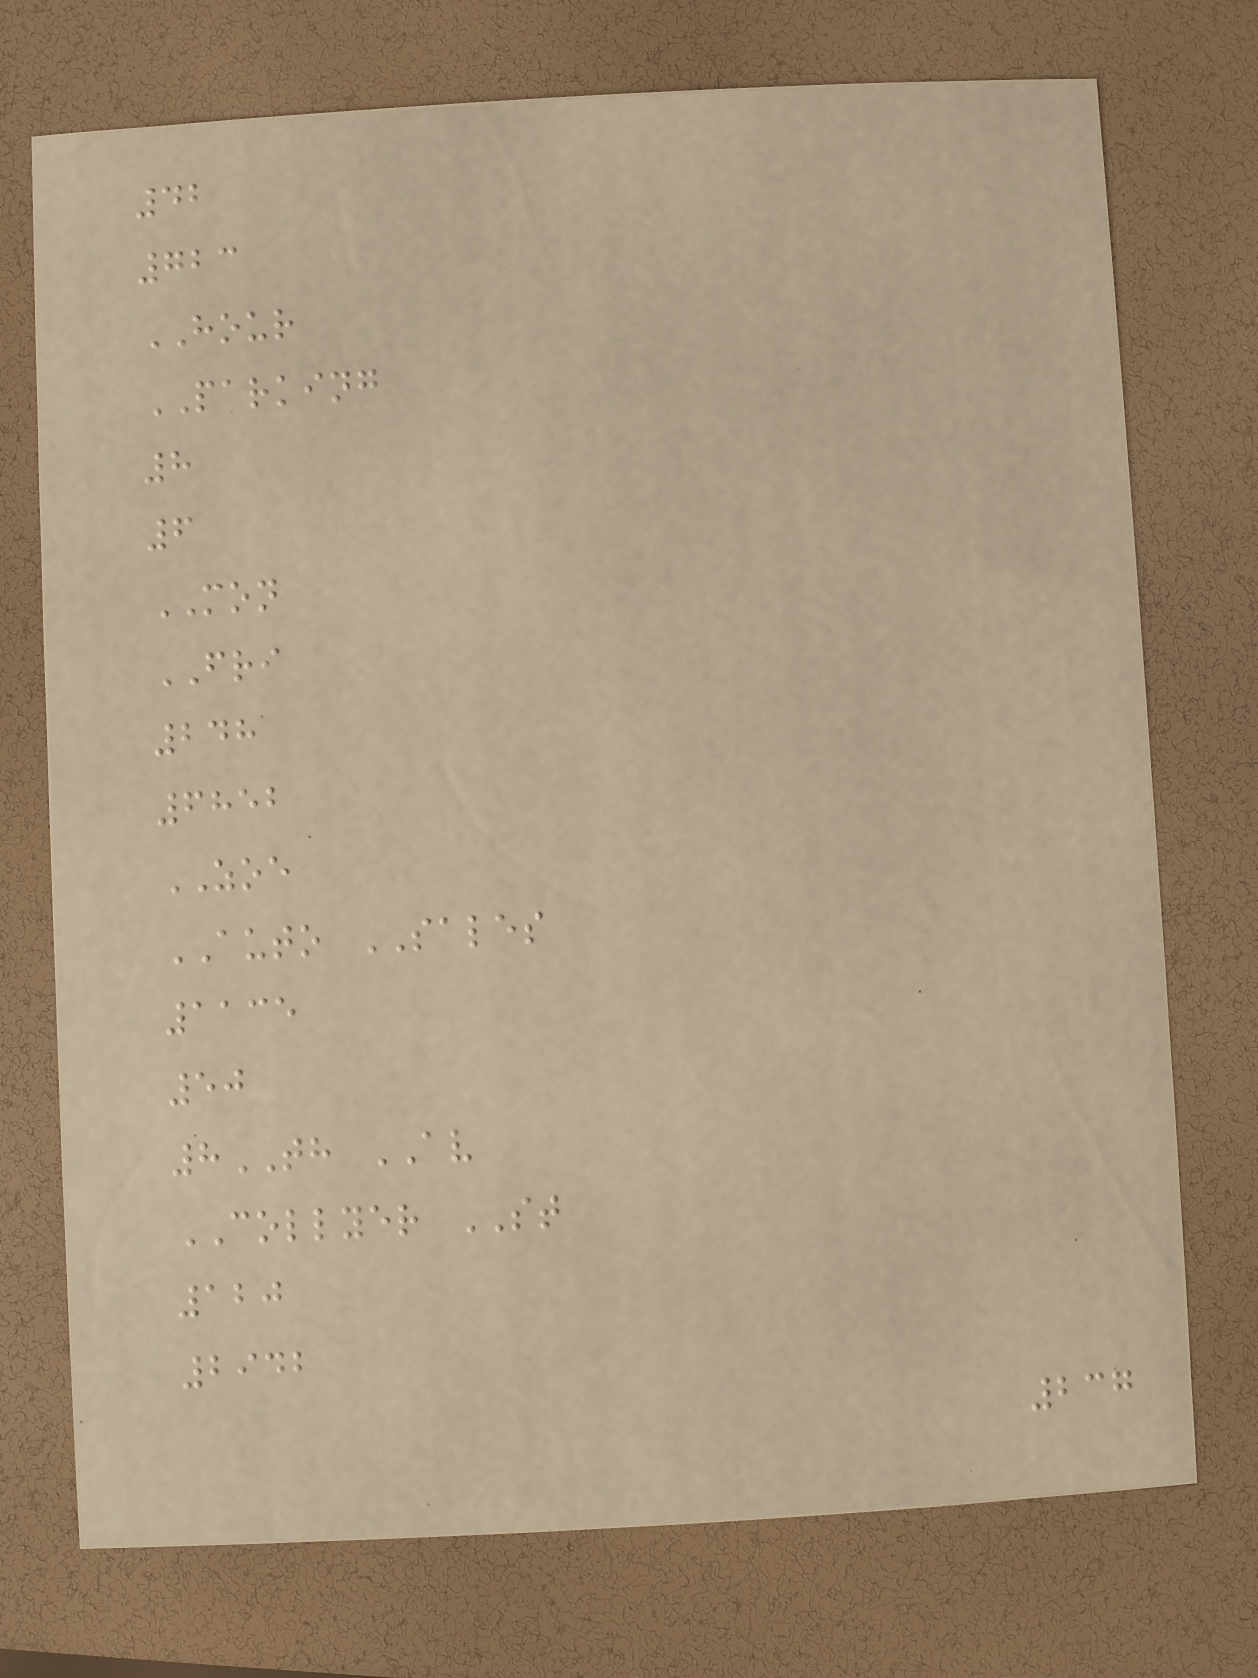42
723
HOUR
PARKING
8
6
MON
FRI
248
6852
ZOE
AUTO SALES
1135
50
8TH AV
COLLYER ST
120
2942
237
